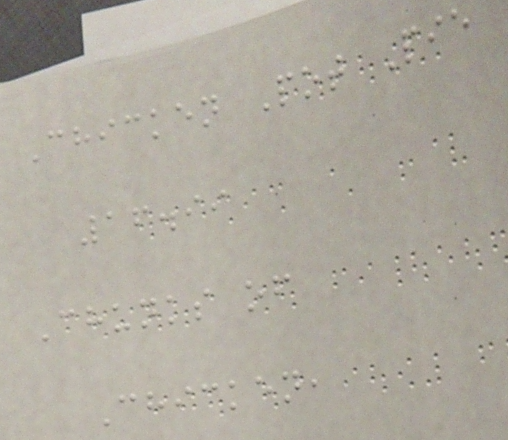Chicken Pot Pie
16.99
Chunks of
Chicken,
